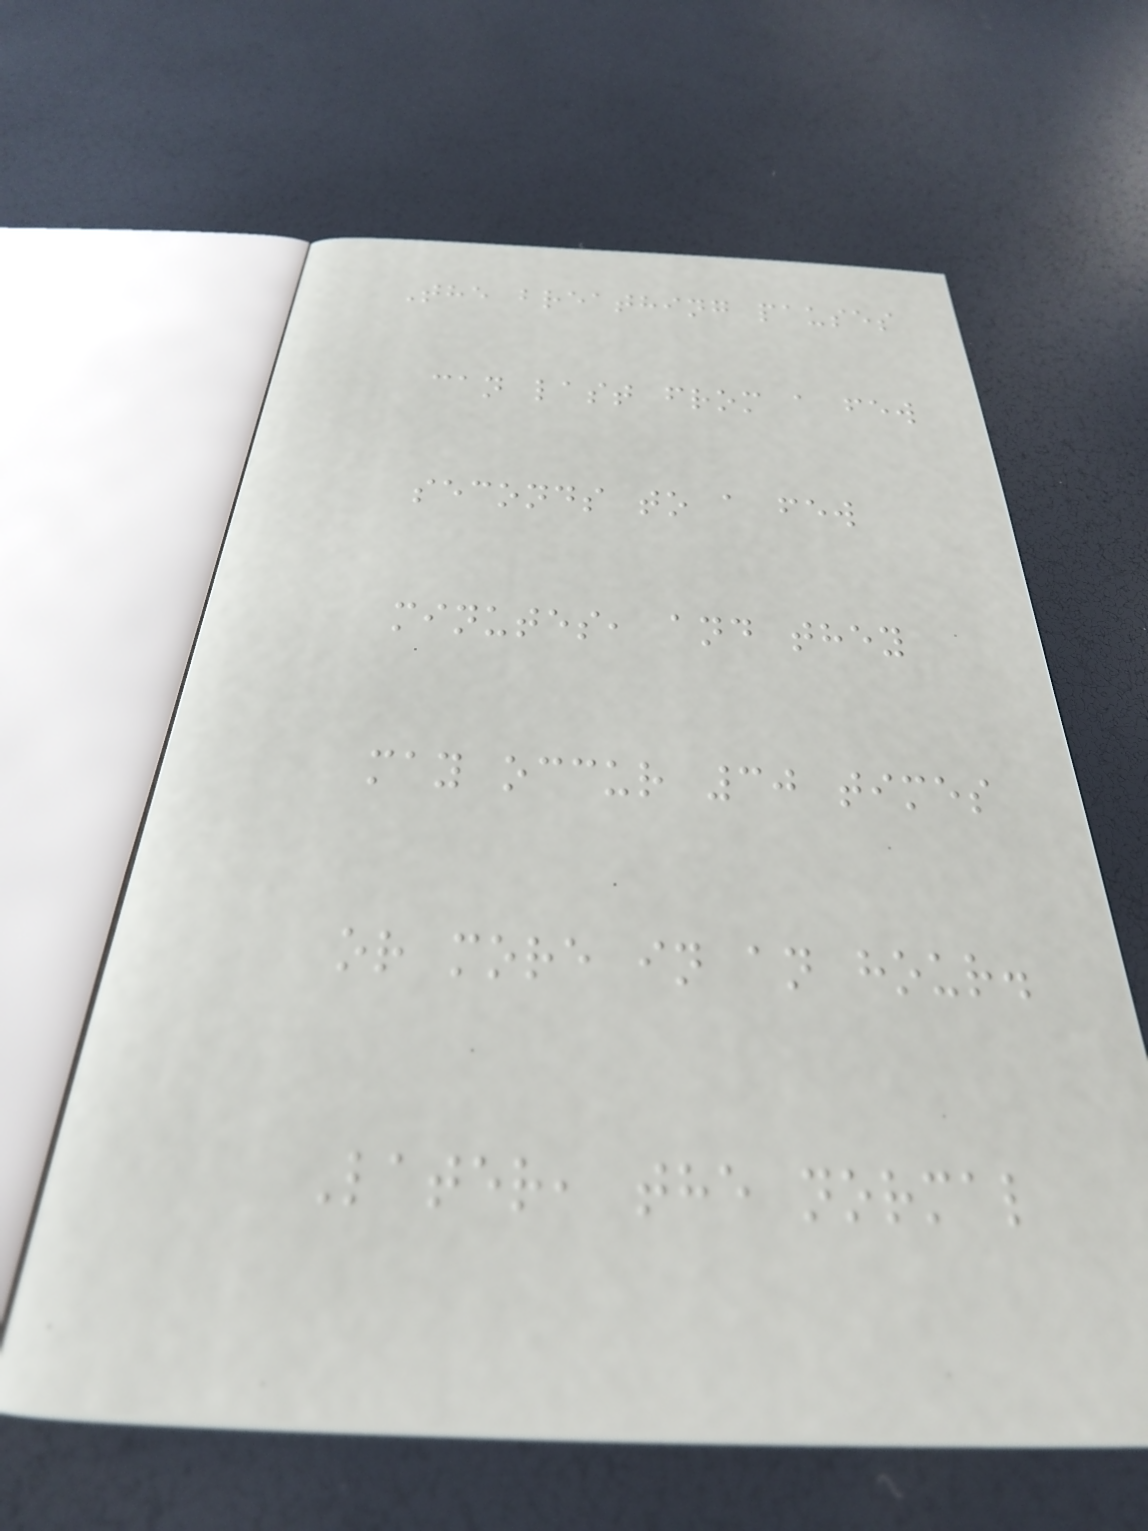The breathing pauses
can last from a few
seconds to a few
minutes, and they
may occur 30 times
or more in an hour.
Later, the normal
